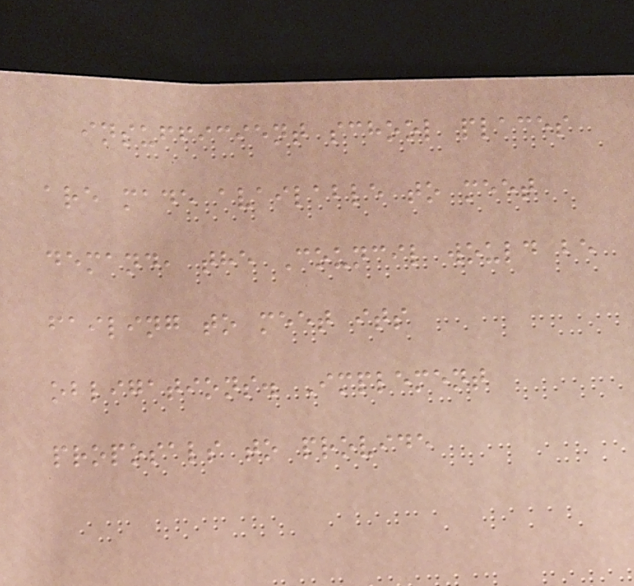insufficient school places
are made available to meet
demand, the Council would be
failing to meet its
obligations. Implement
proposals to provide
